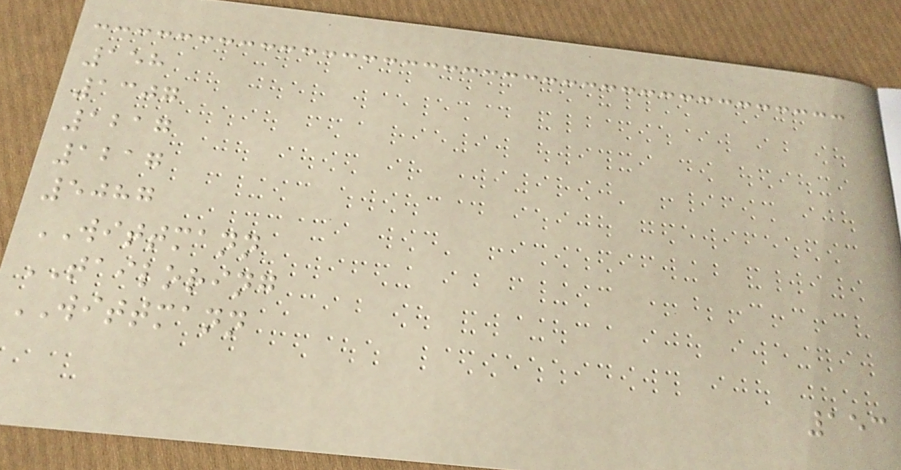158
1307
1217
1217
5087
WITTMANN
TAILORING
WITTMANN
153
